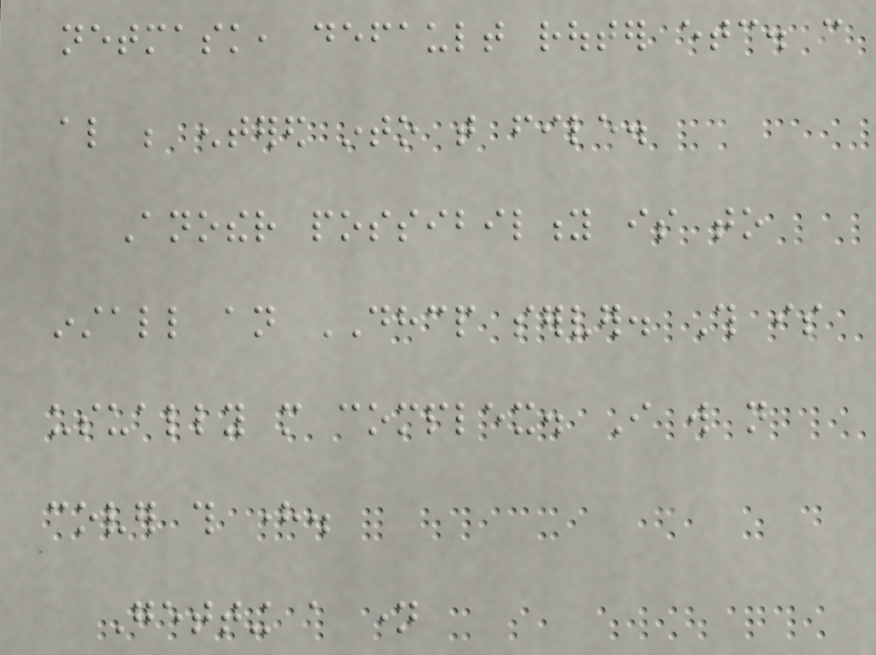netmask, default router etc. can
also be entered into that file.
Another possibility is to
install an DHCP server. This is
usually more complex. I will not
cover this here.
Getting a name
